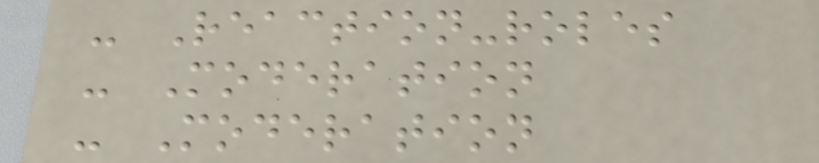- Reaction-roles
- Moderation
- Moderation
